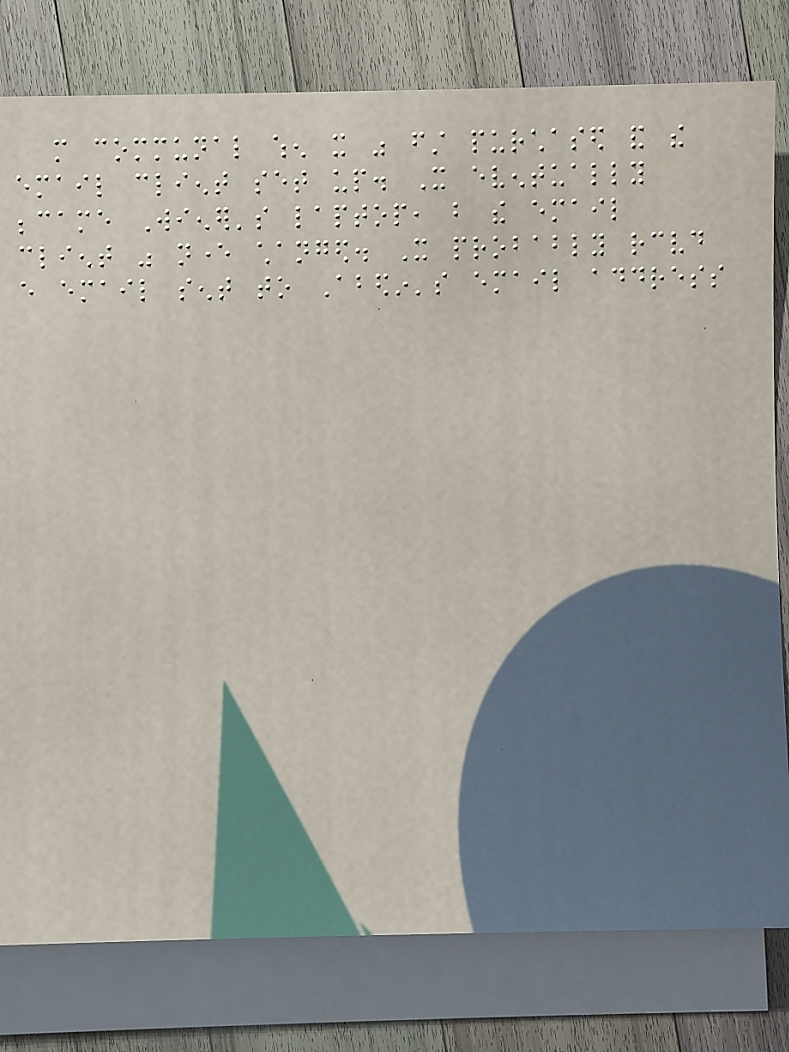more communal when it was first purchased and the
email client set up. It eventually
became Wiener's laptop, but the email
client was never changed. It probably received
every email sent to Abedin's email address
